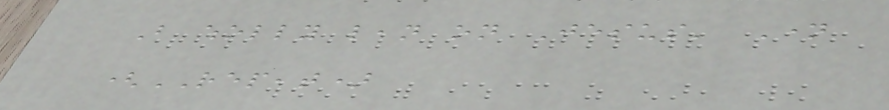But wholly lean on Jesus' Name
(REPEAT)
